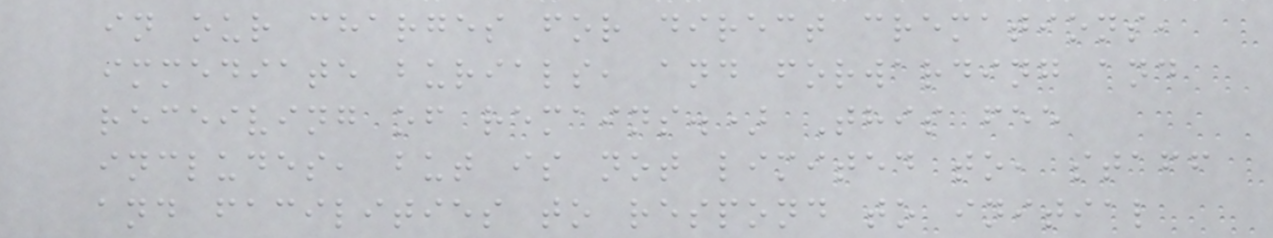in our charges for direct cremations,
immediate burials, and forwarding and
receiving of remains.) This fee
includes, but is not limited to, staff
and facilities to respond to initial
